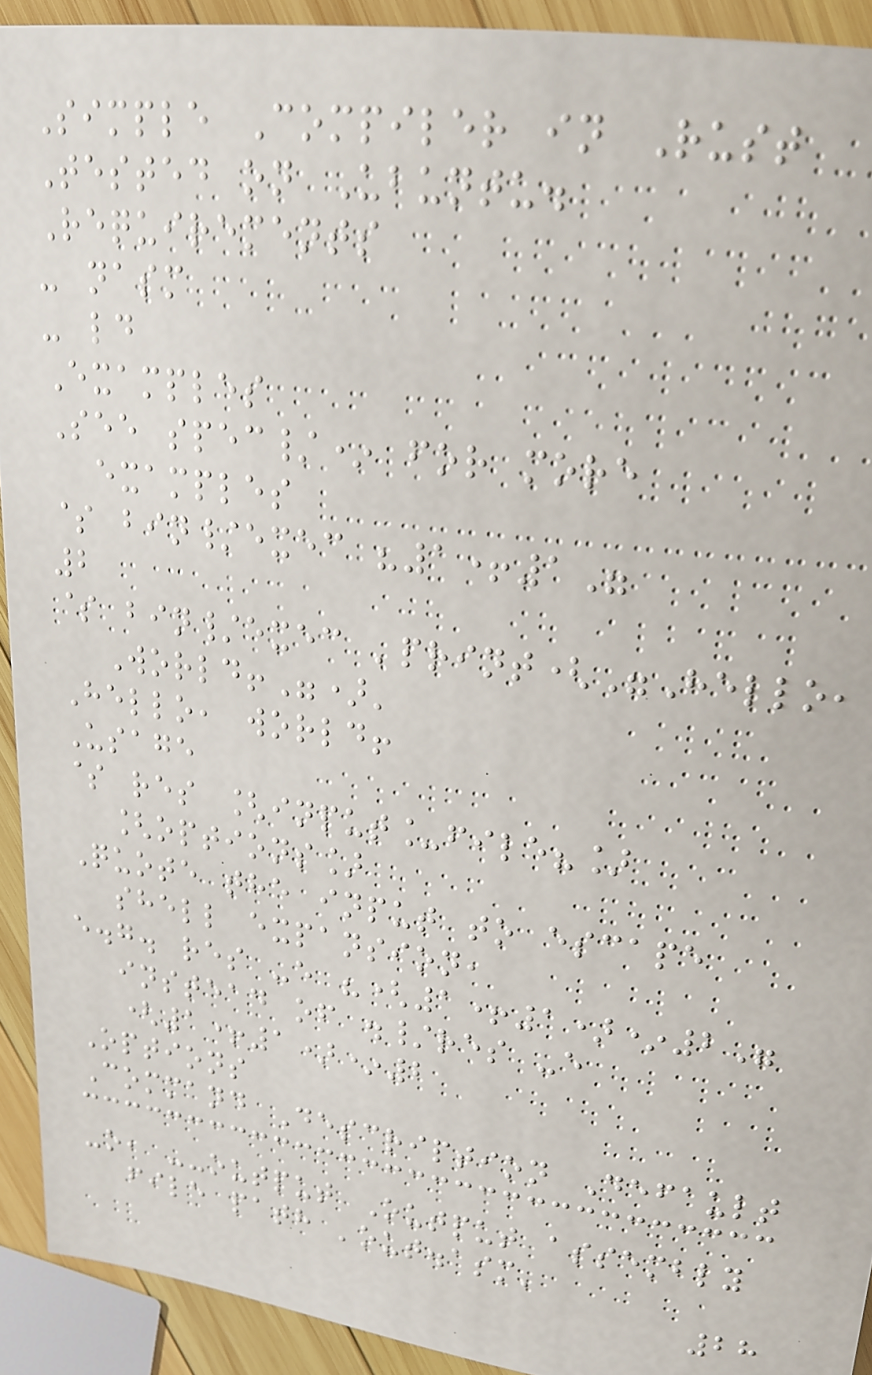Simple Compiler in Rust
Tested on Ubuntu.
Requirements
- nasm
- ld
Examples
See spec/* for more
examples
$ bin/exec "1+1"
2
$ bin/exec 'print("Hello,
World!")'
Hello, world!
Usage
$ res [input_file?]
[options]
Quote the input to escape
shell expansion,
e.g. res -e "(1+1)*2"
instead of ./res -e
(1+1)*2
Options
Command Description Default
-o, --output Output assembly
file path 'out.asm'
28
